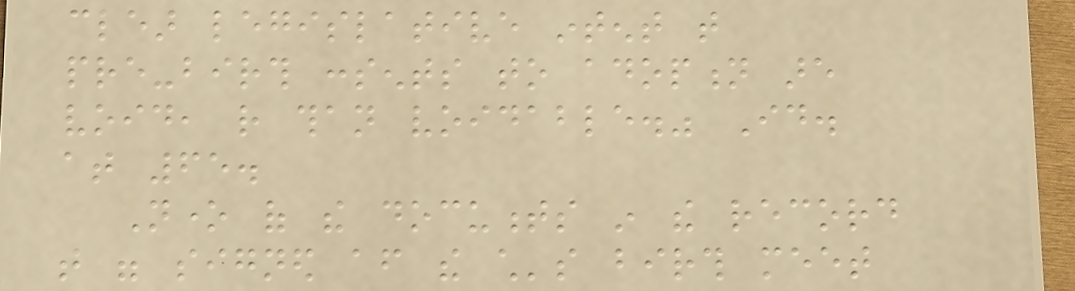clear legislative intent that
pre-birth consents to adoption are
void, rather than voidable." Id.
at 65.
None of the documents in the record
that were signed after the child's birth meet
